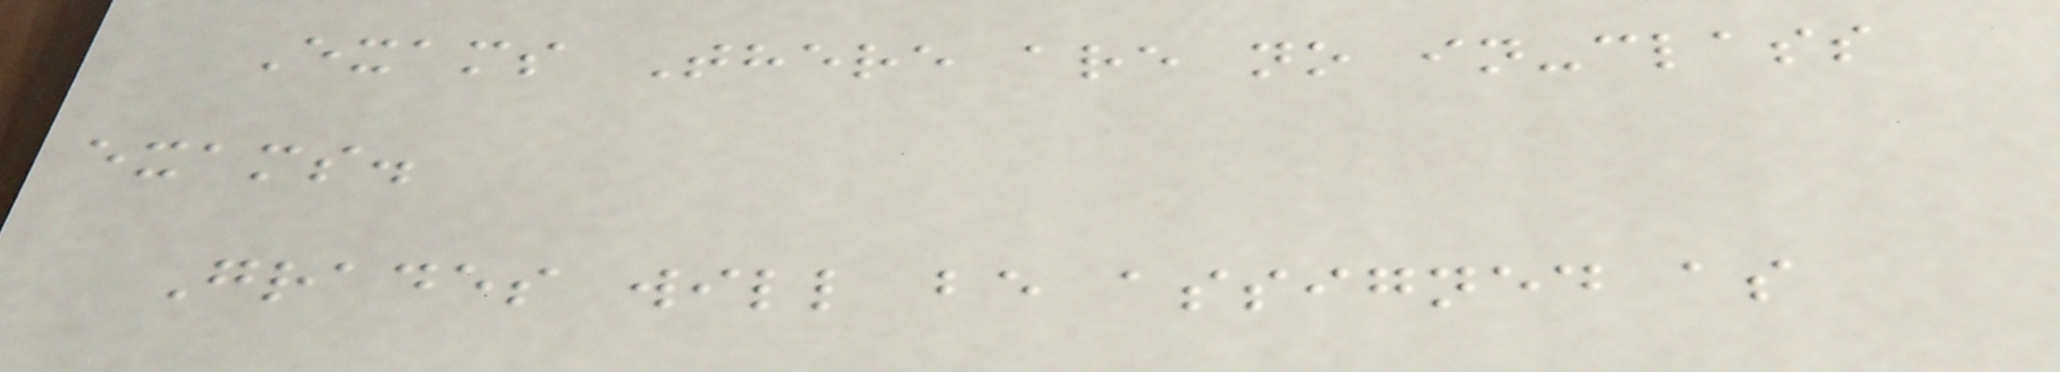Exams There are no in-class
exams.
Grades will be assigned as
